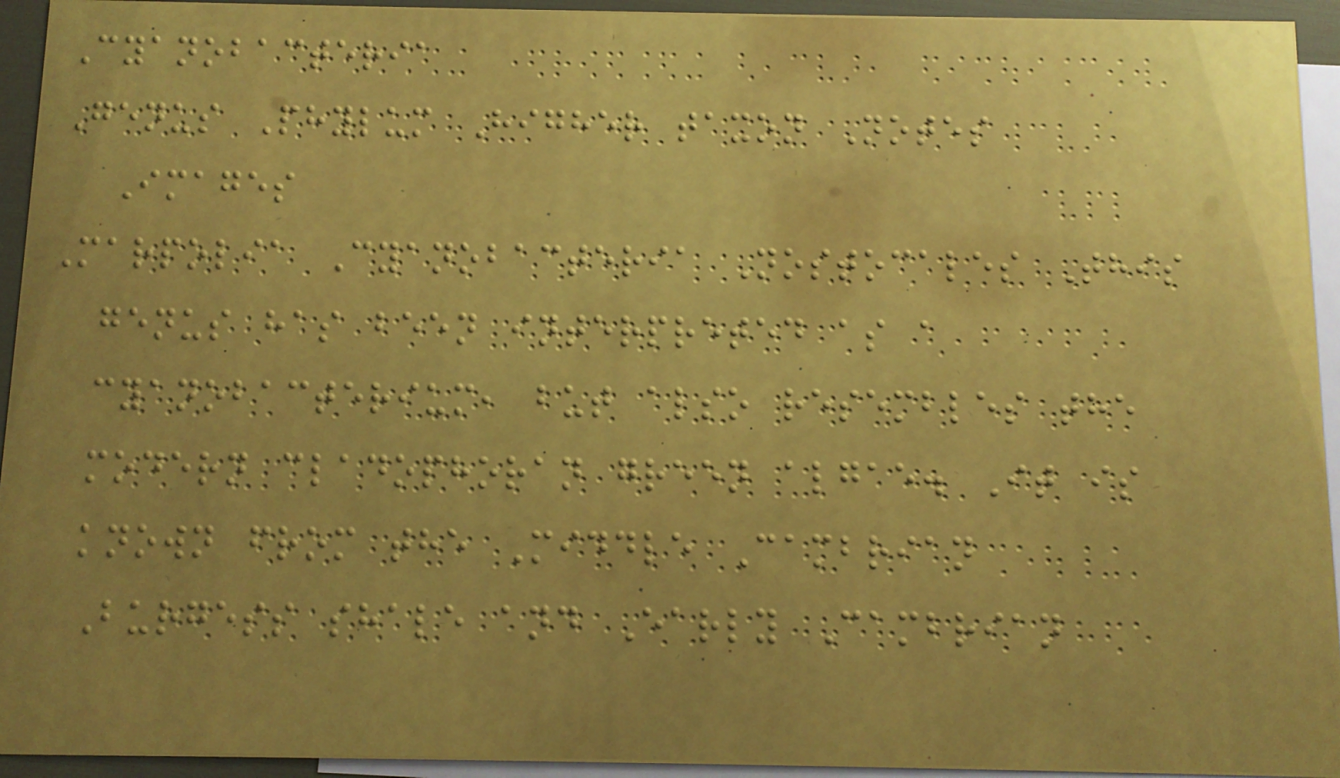Cyanobacteria
Genus Phylum Higher taxon Notes
Images
Marpolia Cyanobacteria Nostocales This
genus has been interpreted as a
cyanobacterium, but also resembles the
modern cladophoran green algae. It is
known from the Middle Cambrian
Burgess shale and Early Cambrian
